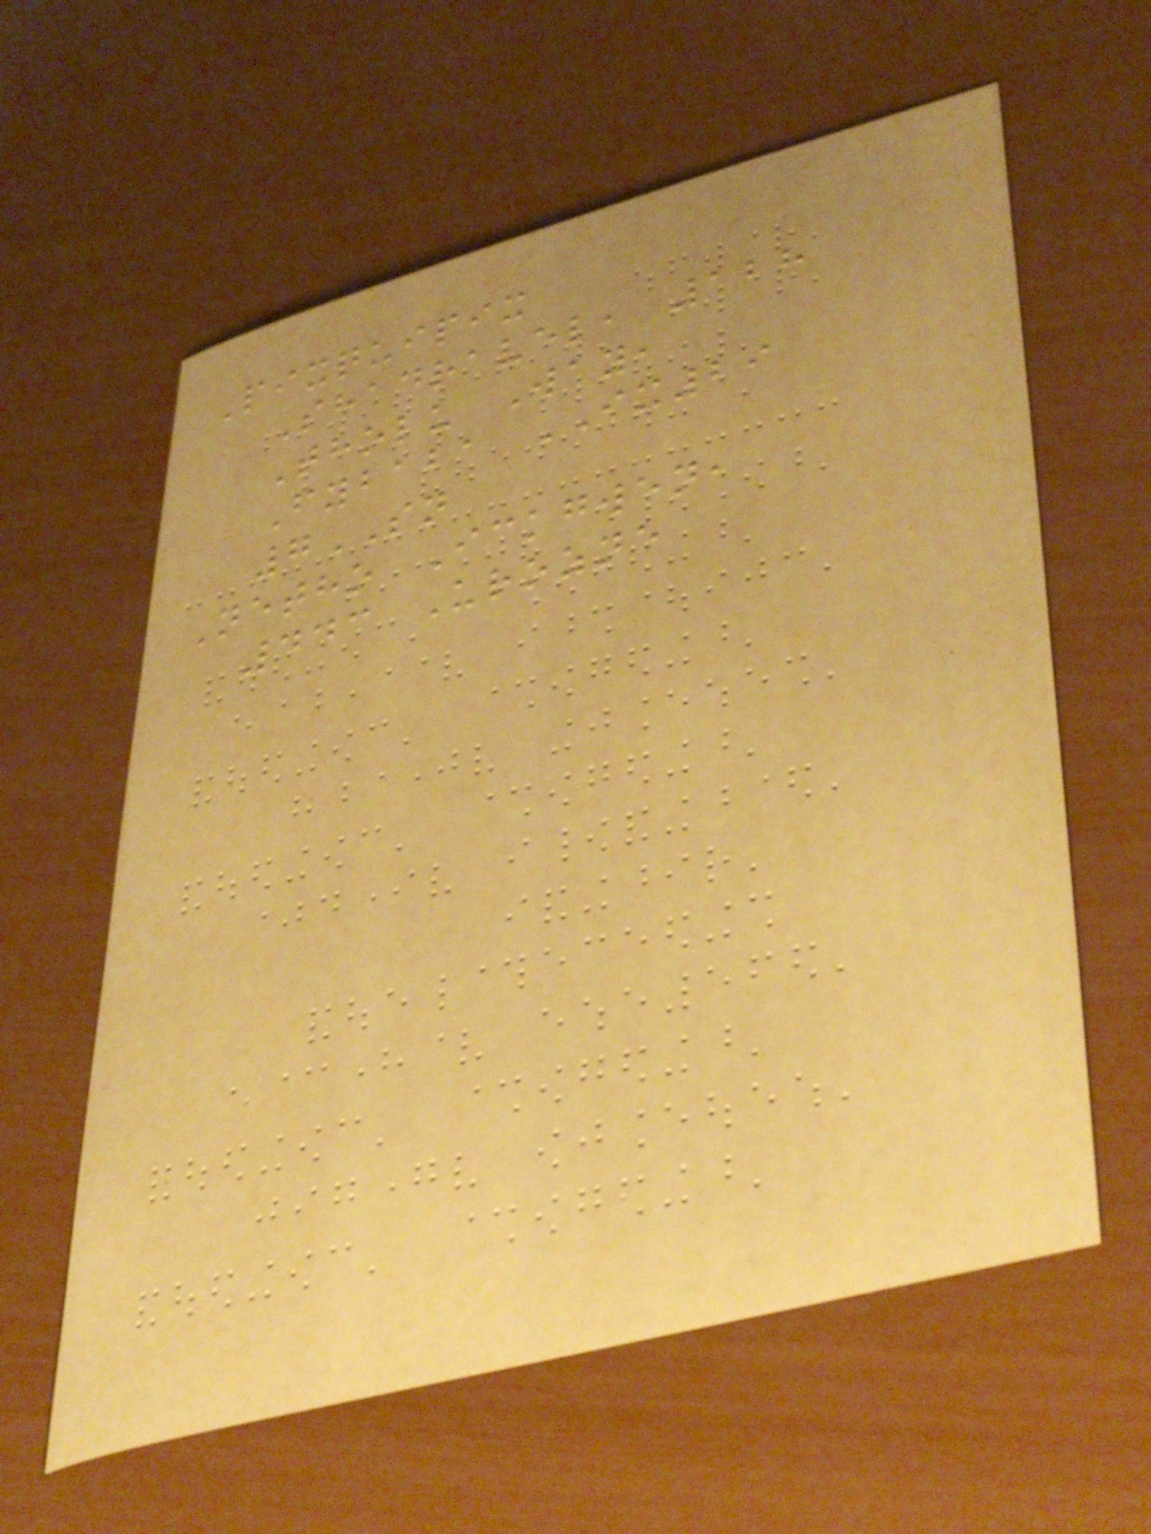Pixquipix
Shadravel, 128
Tholu Way,
Fybaba IX29
7SN
Netho Ickgwen,
443 Urozne
